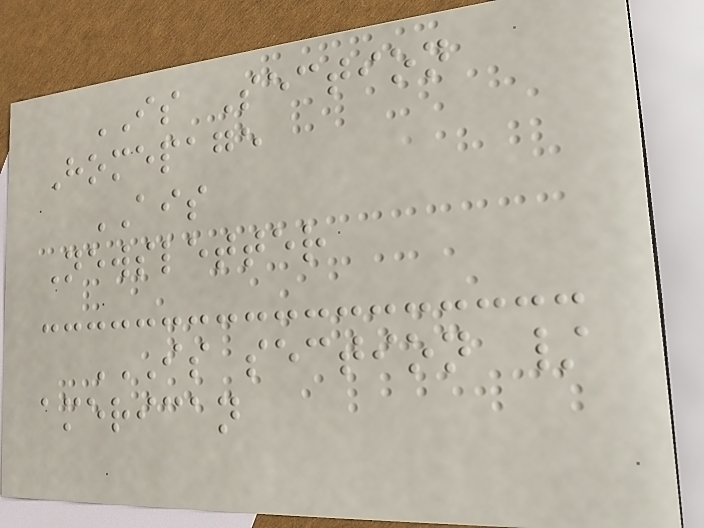IS Section
Homepage
AIS
Newsletter
IS SECTION /
AMERICAN
